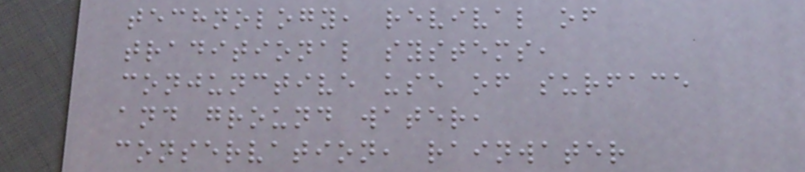technology, revival of
traditional systems,
conjunctive use of surface
and ground water,
conservation, rainwater
